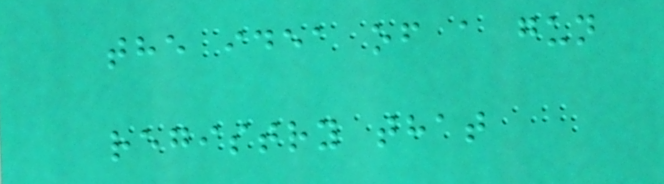the idea of a gun
registry that
